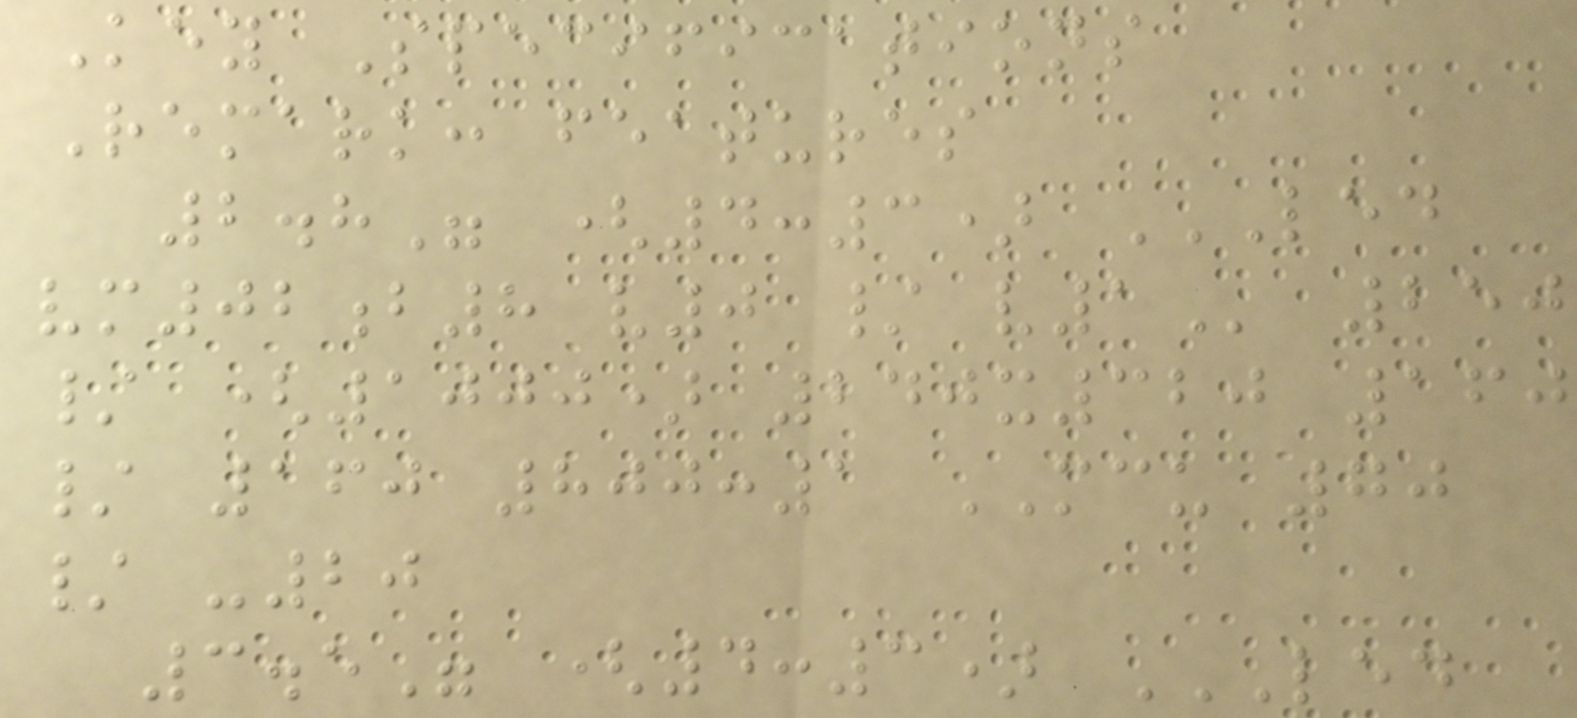Key Specifications
Remark: features
2.8" (4:3) LED
VM02B8 V0 / V1 250
/ (1000) 240x320 160
/ 160 800:1 MCU 70
/ -20
3.5" (4:3) LED
